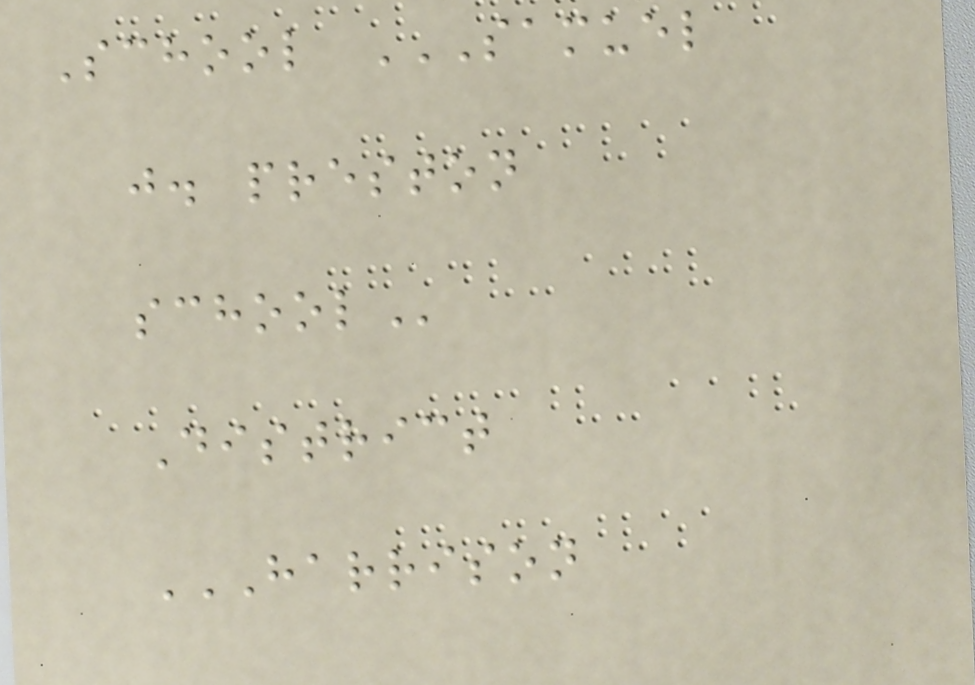School SAMUEL
J. PRESTON
SCHOOL
District
HARRISON
